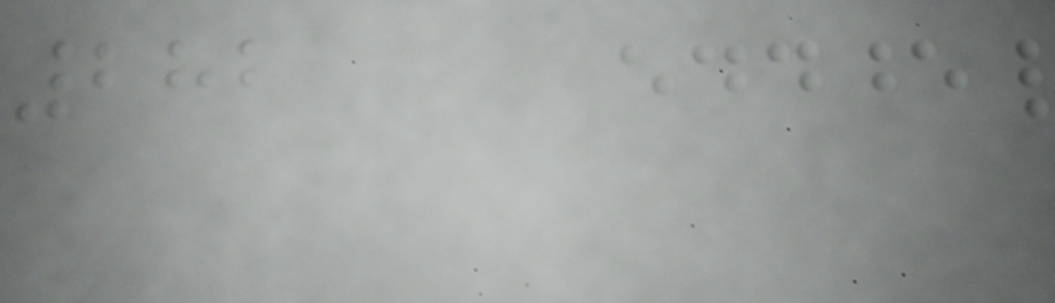282
